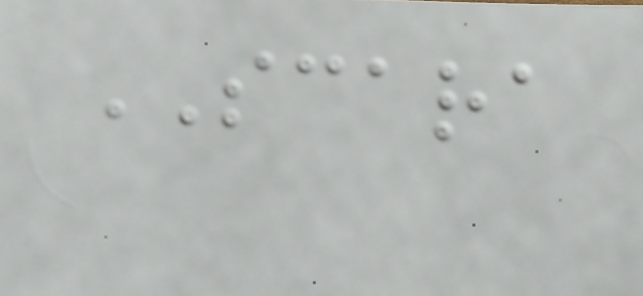SCARA
